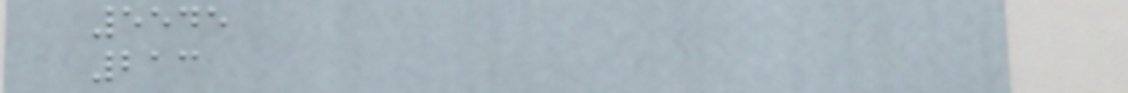5545
213
